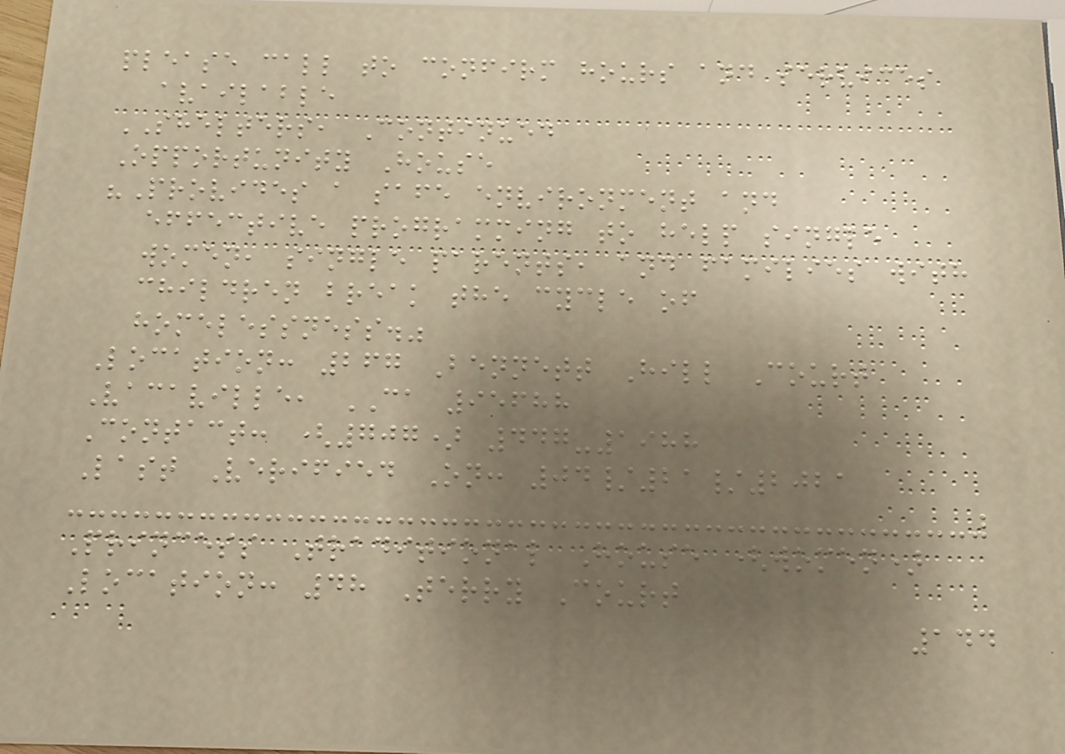please call to confirm hours and services
available
SHELTERS, Continued
Opportunity House
"Provides a safe environment and
effective programming to help single
women, single parents, and families with
children break the cycle of
homelessness."
Location: 267 Bennett Hill Court
Vacaville, CA 95688
Contact: (707) 447-1988
Last Verified On: 04/21/2021
Princess Traditional House (women)
Location: 48 Terry Court
144
